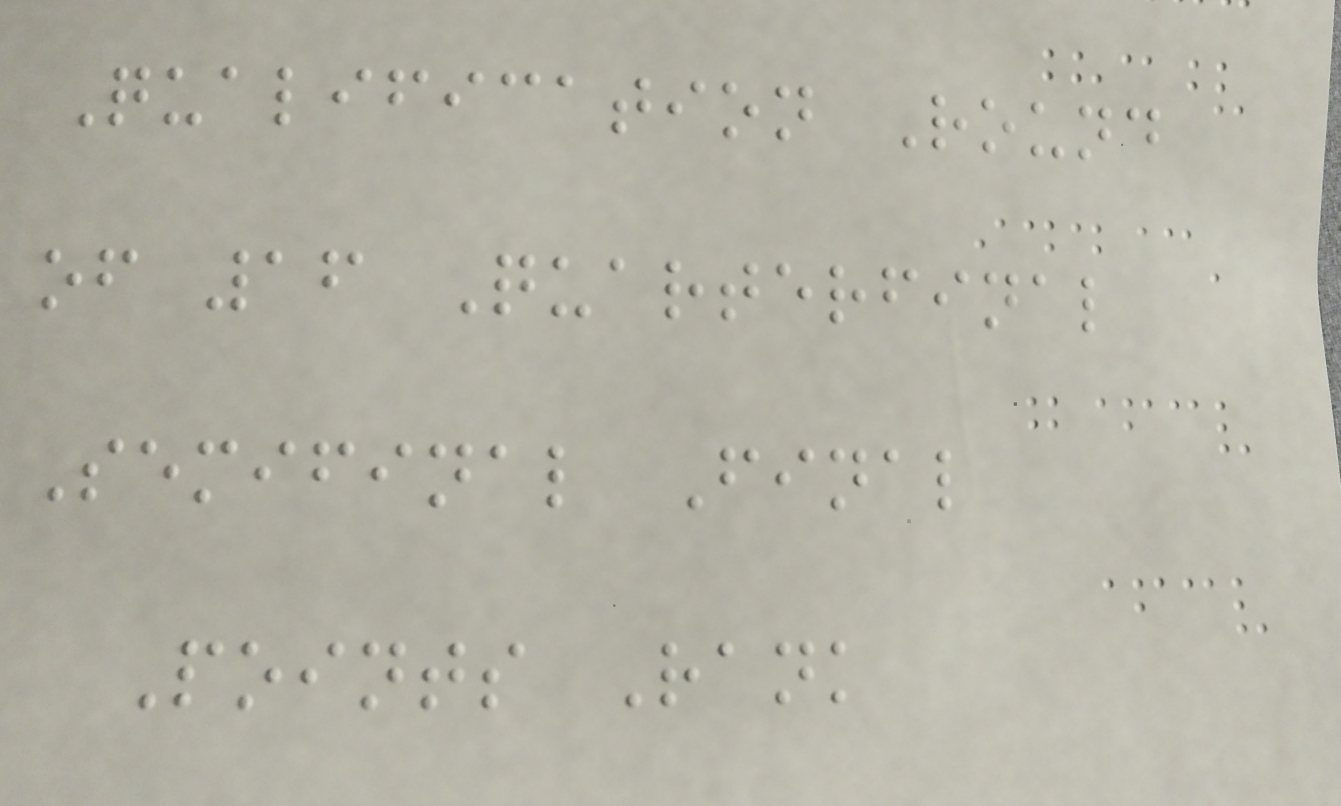Qualification Round
of 16 Quarterfinal
Semifinal Final
Points Rank
